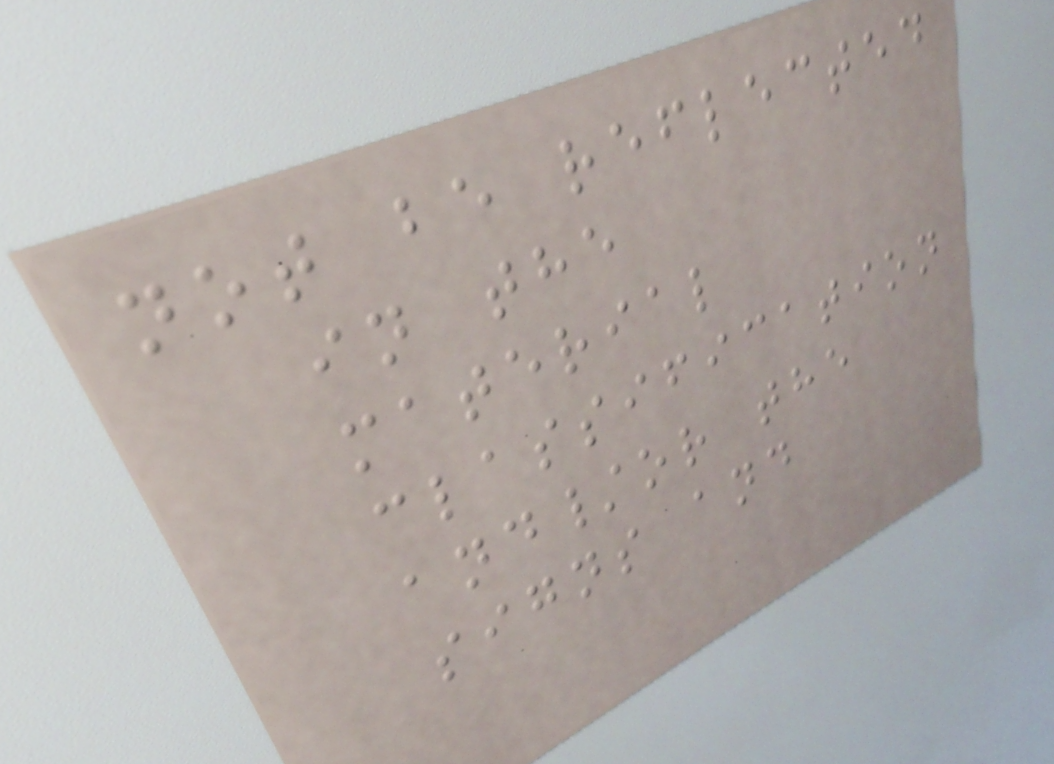not be reflected
in the
material
classification
and/or the
signs and
